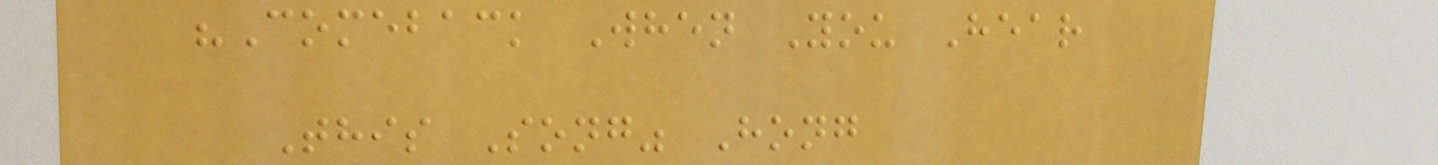"Comeback When You Hear
This Song" Hong
